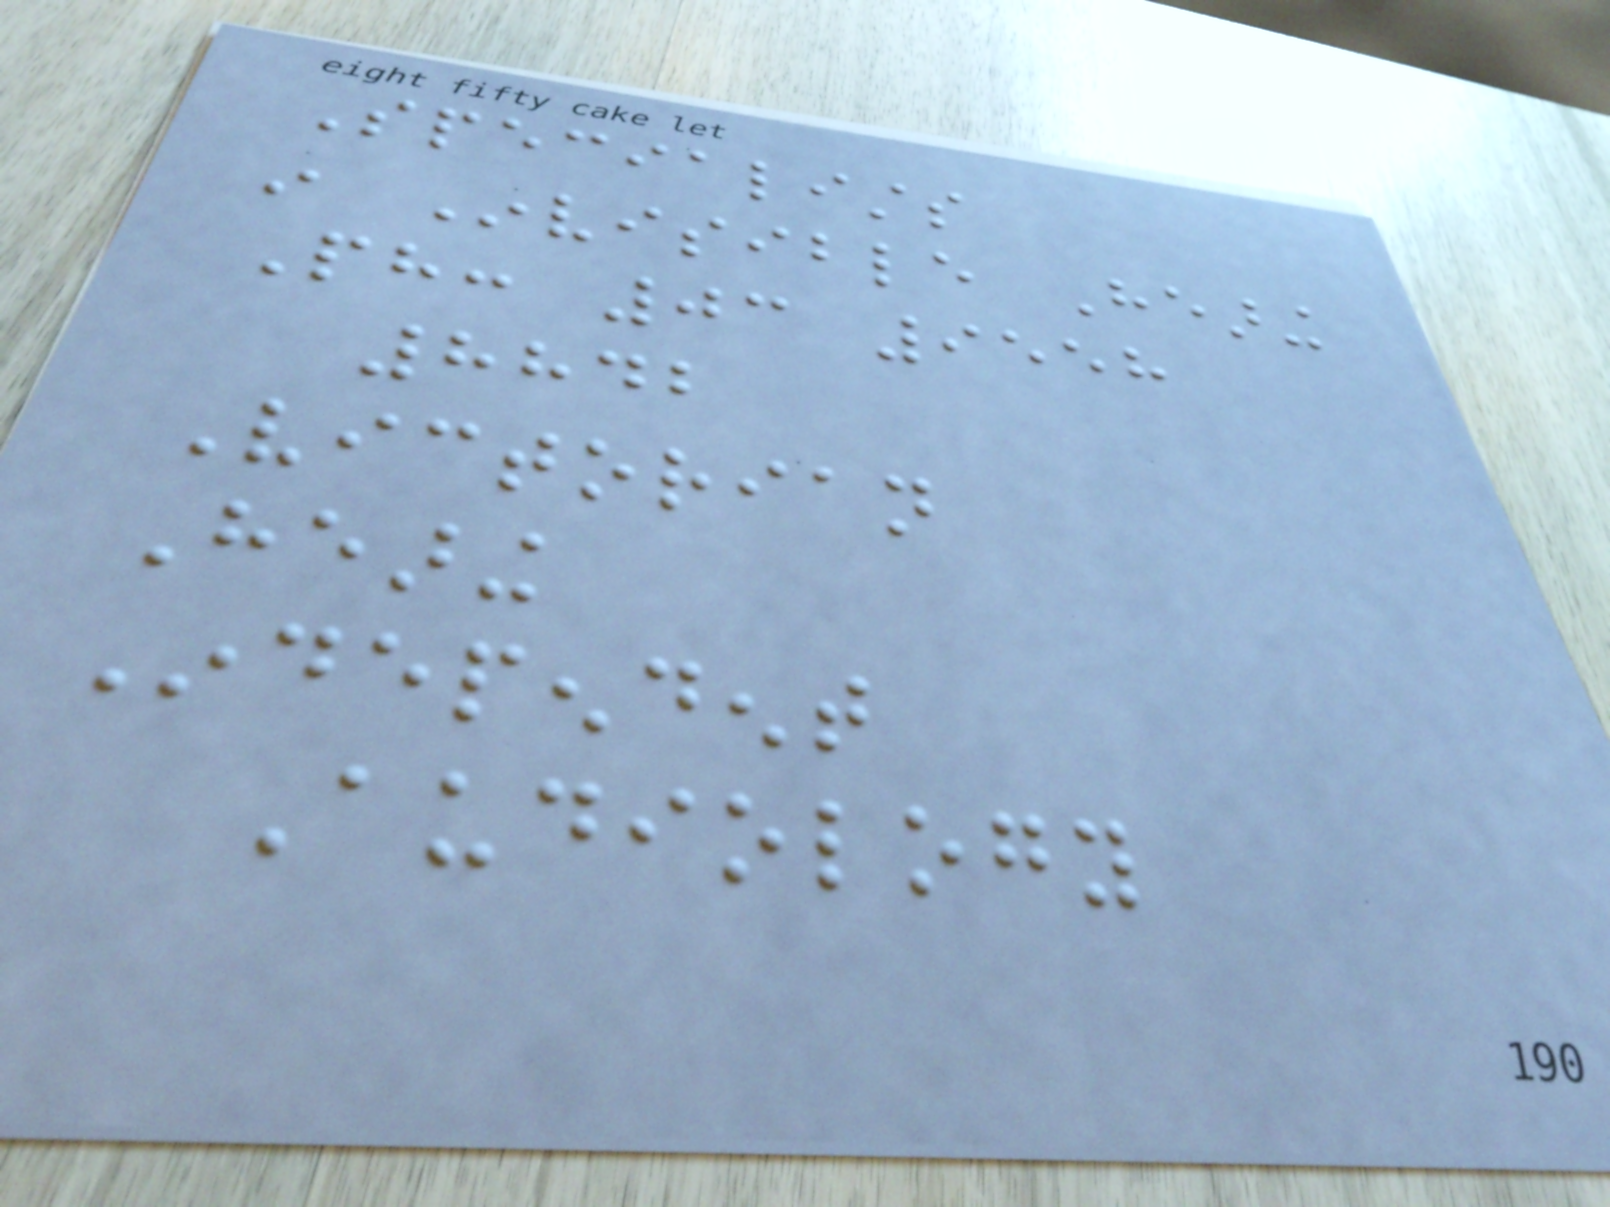Specialists
in Invisible Hearing
Ph: 03 9558
8842
Victorian
Hearing
Independent
Audiology
